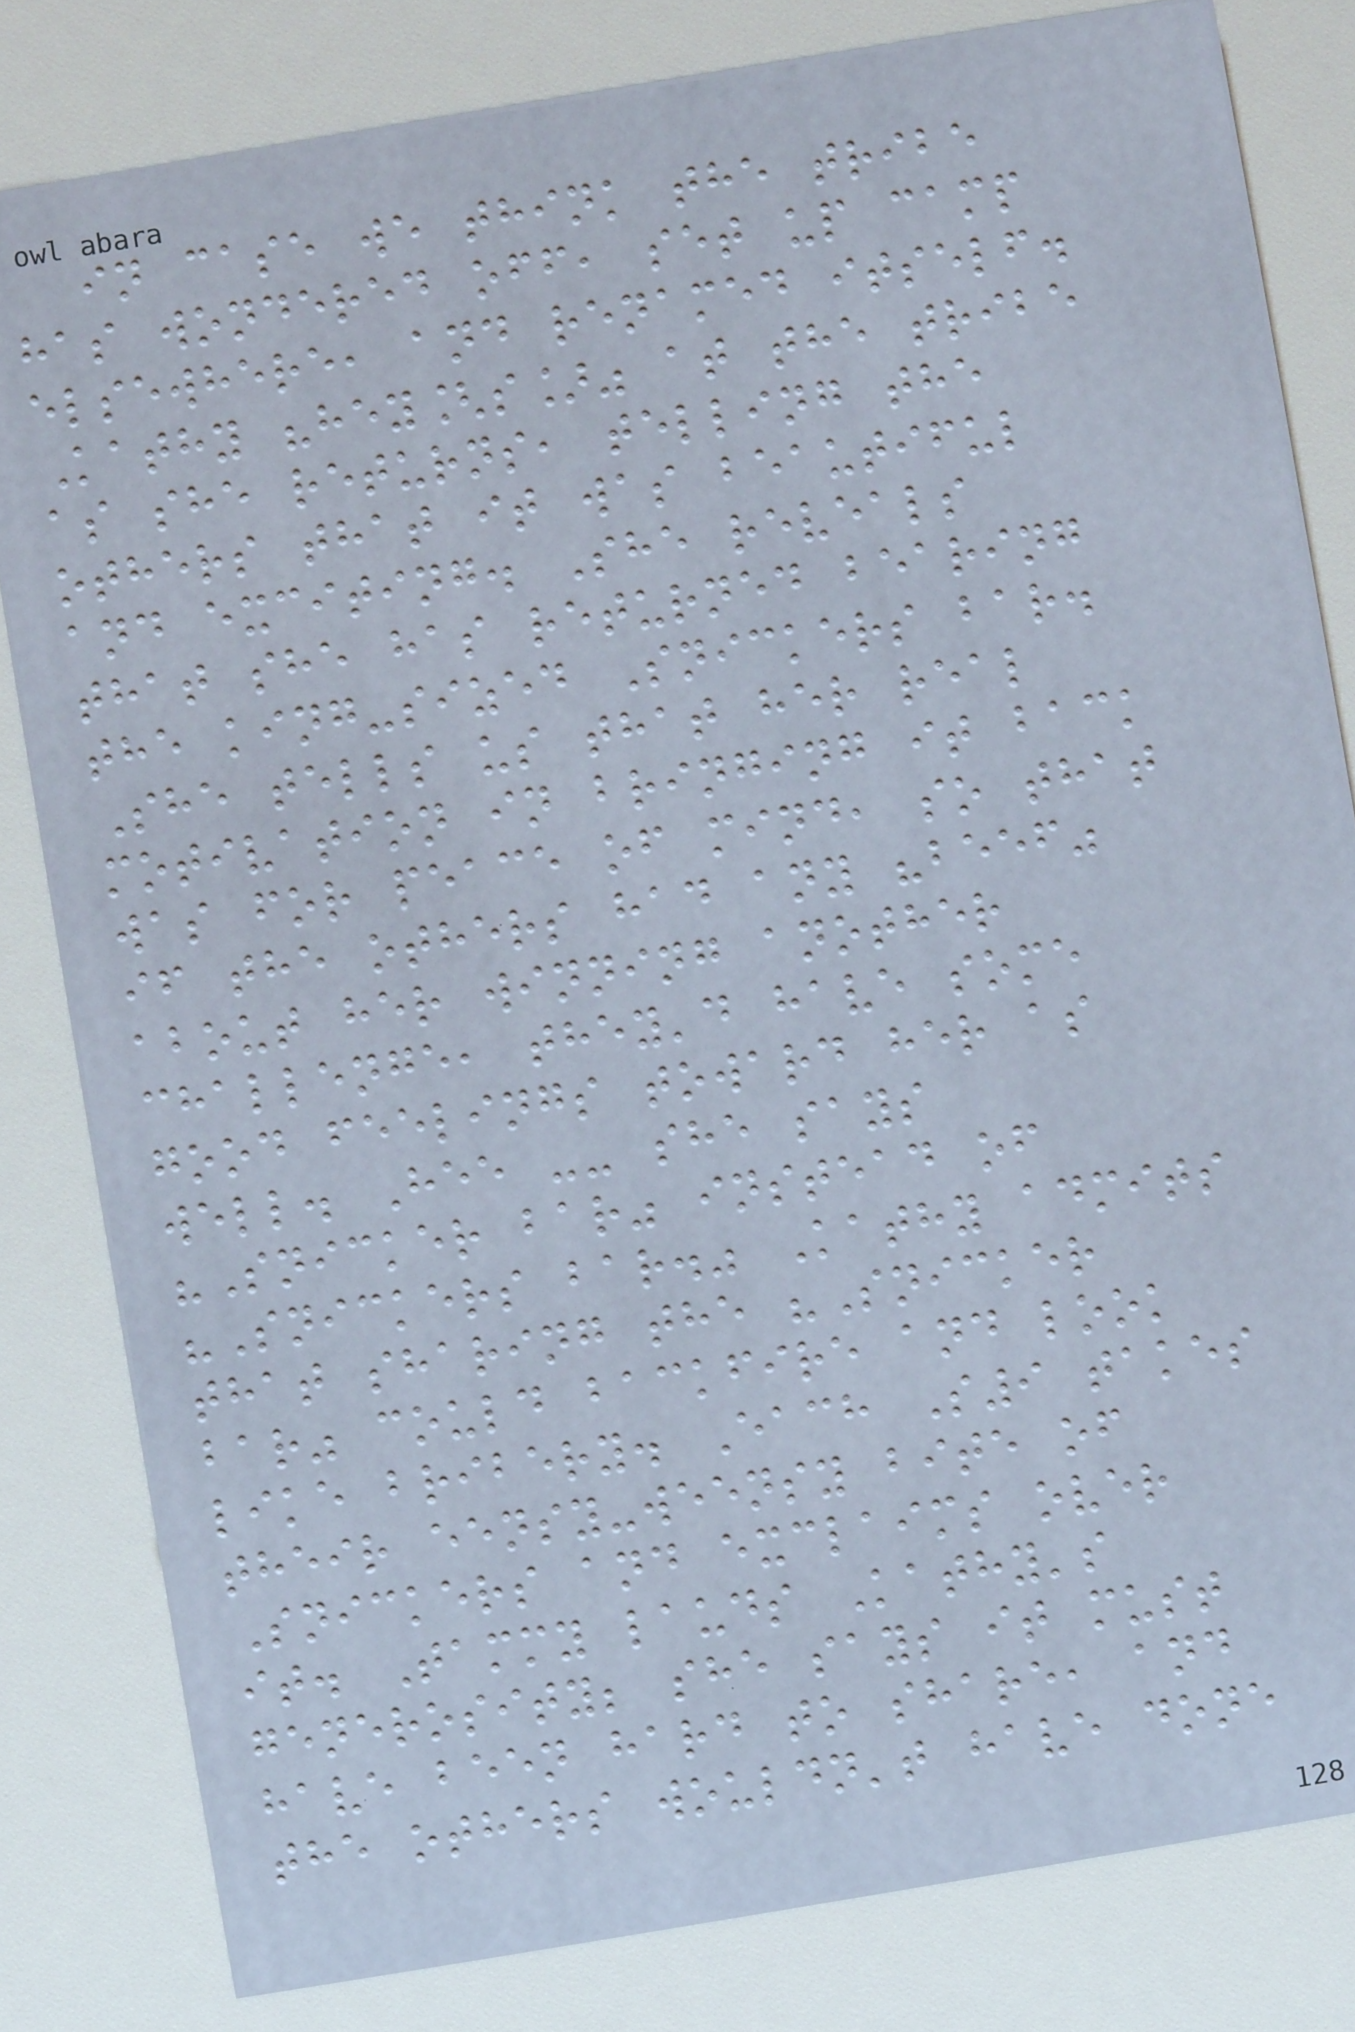in case we think the tribe
has wondered off, set up camp
elsewhere, and renamed itself.
Kathy "hey[s]" at the tribe
as she returns, telling the
others that it was beautiful
and exciting. She reveals
that she has returned bearing
the king-sized Snickers bar.
She tells us that her real
motivation in bringing it back
was for peace of mind, so that
if the others had any "beef"
about her winning another
challenge, they'd have some
good feelings toward her as
well. Hee -- she says
"Snicker bar" instead of
"Snickers bar." Kathy admits
that sharing the "Snicker
bar" could backfire and look
like bribery. Each S9 takes
their eensy-weensy bite of
Snickers and exclaims over
it. Tammy lauds Kathy's
generosity; she says it must
have been hard to share, and
the others wouldn't have done
